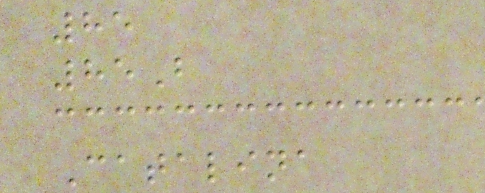85
85B
Catalina
